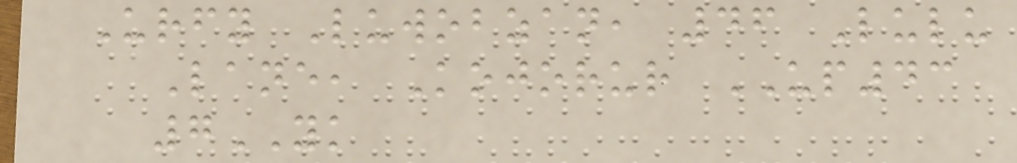Urfy Luwobzan, 46 Lulu
Lane, Kojorur UP43
7YK
